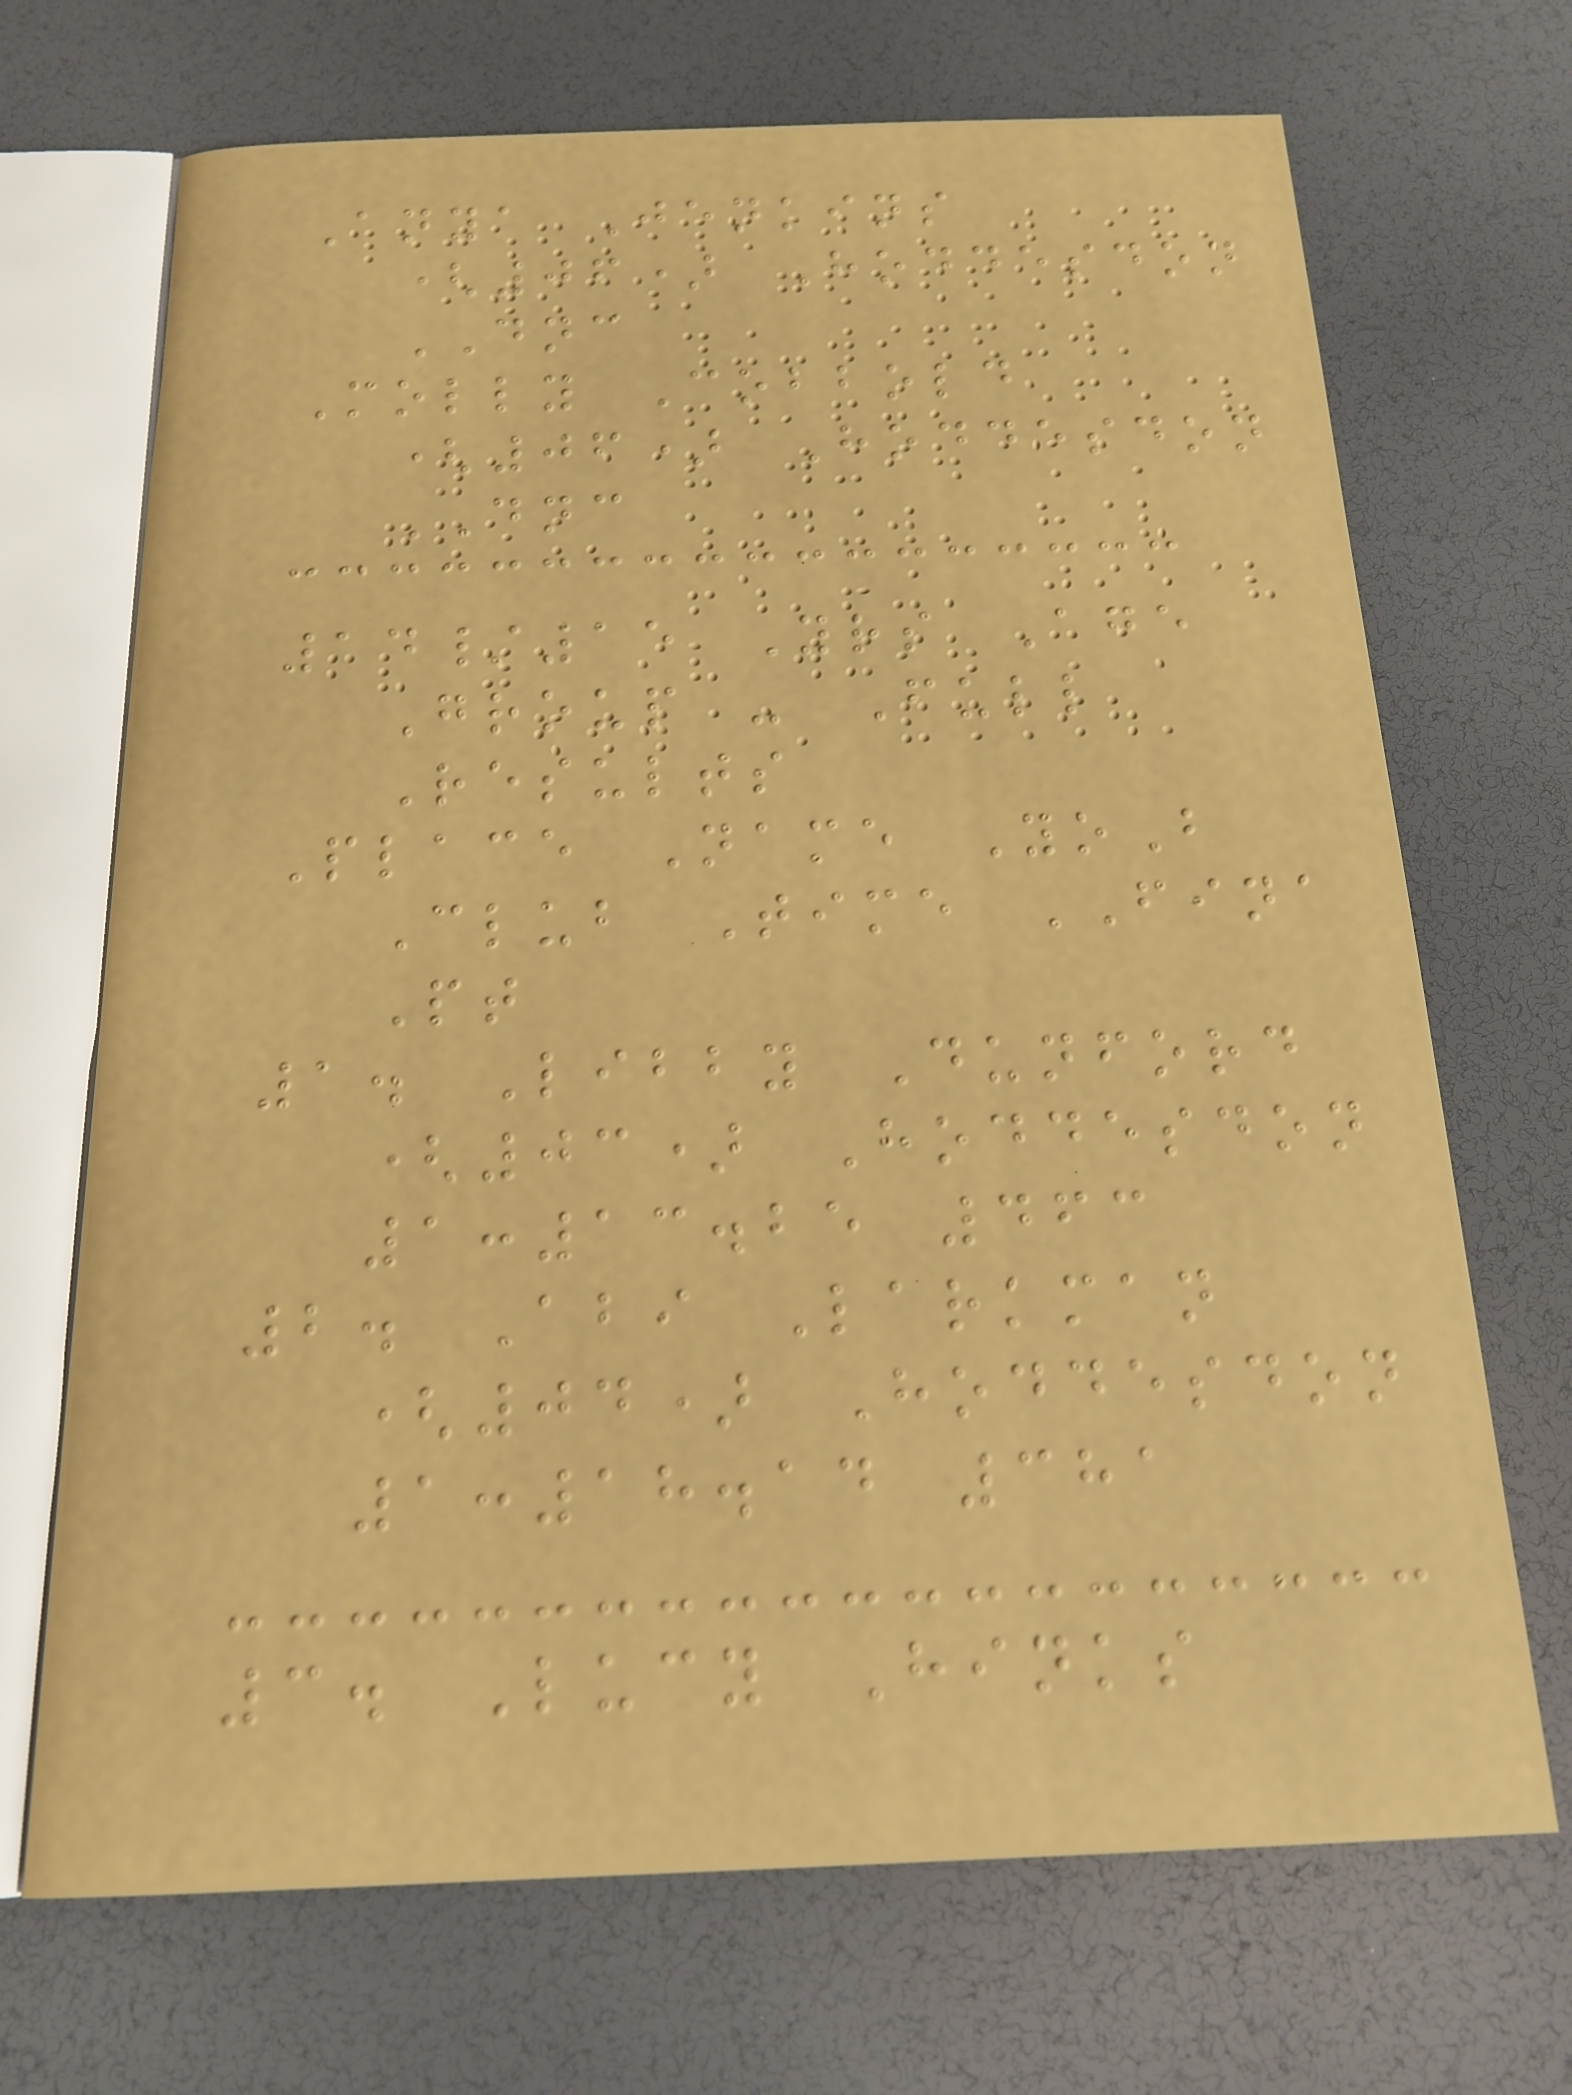Anya Jenkins
(06) Hoddesdon
DNC
Molly Cobbold
(06) Hoddesdon
DNC
14/15 Yrs Age
Group - Full
Results
Place Name YoB
Club Time FINA
Pt
1. Libby Dunford
(03) Hoddesdon
1:13.25 463
2. Abi Larkman
(04) Hoddesdon
1:18.14 381
3. Lucy Hinks
